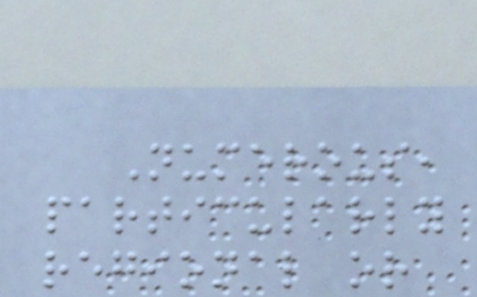Numerous,
particularly
regional or
